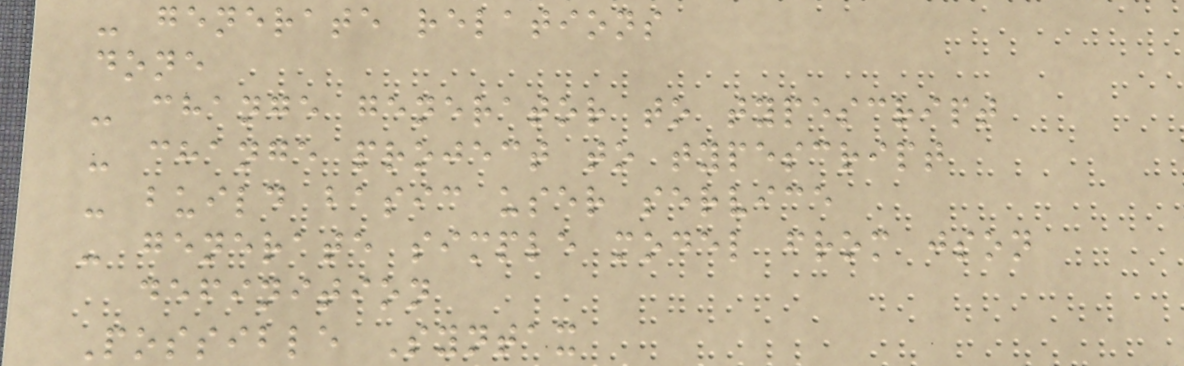- generate relations
done
- change generator to typescript
- change project to typescript
- build basic user service
- generate simple model from json
definition
Possible Syntax
